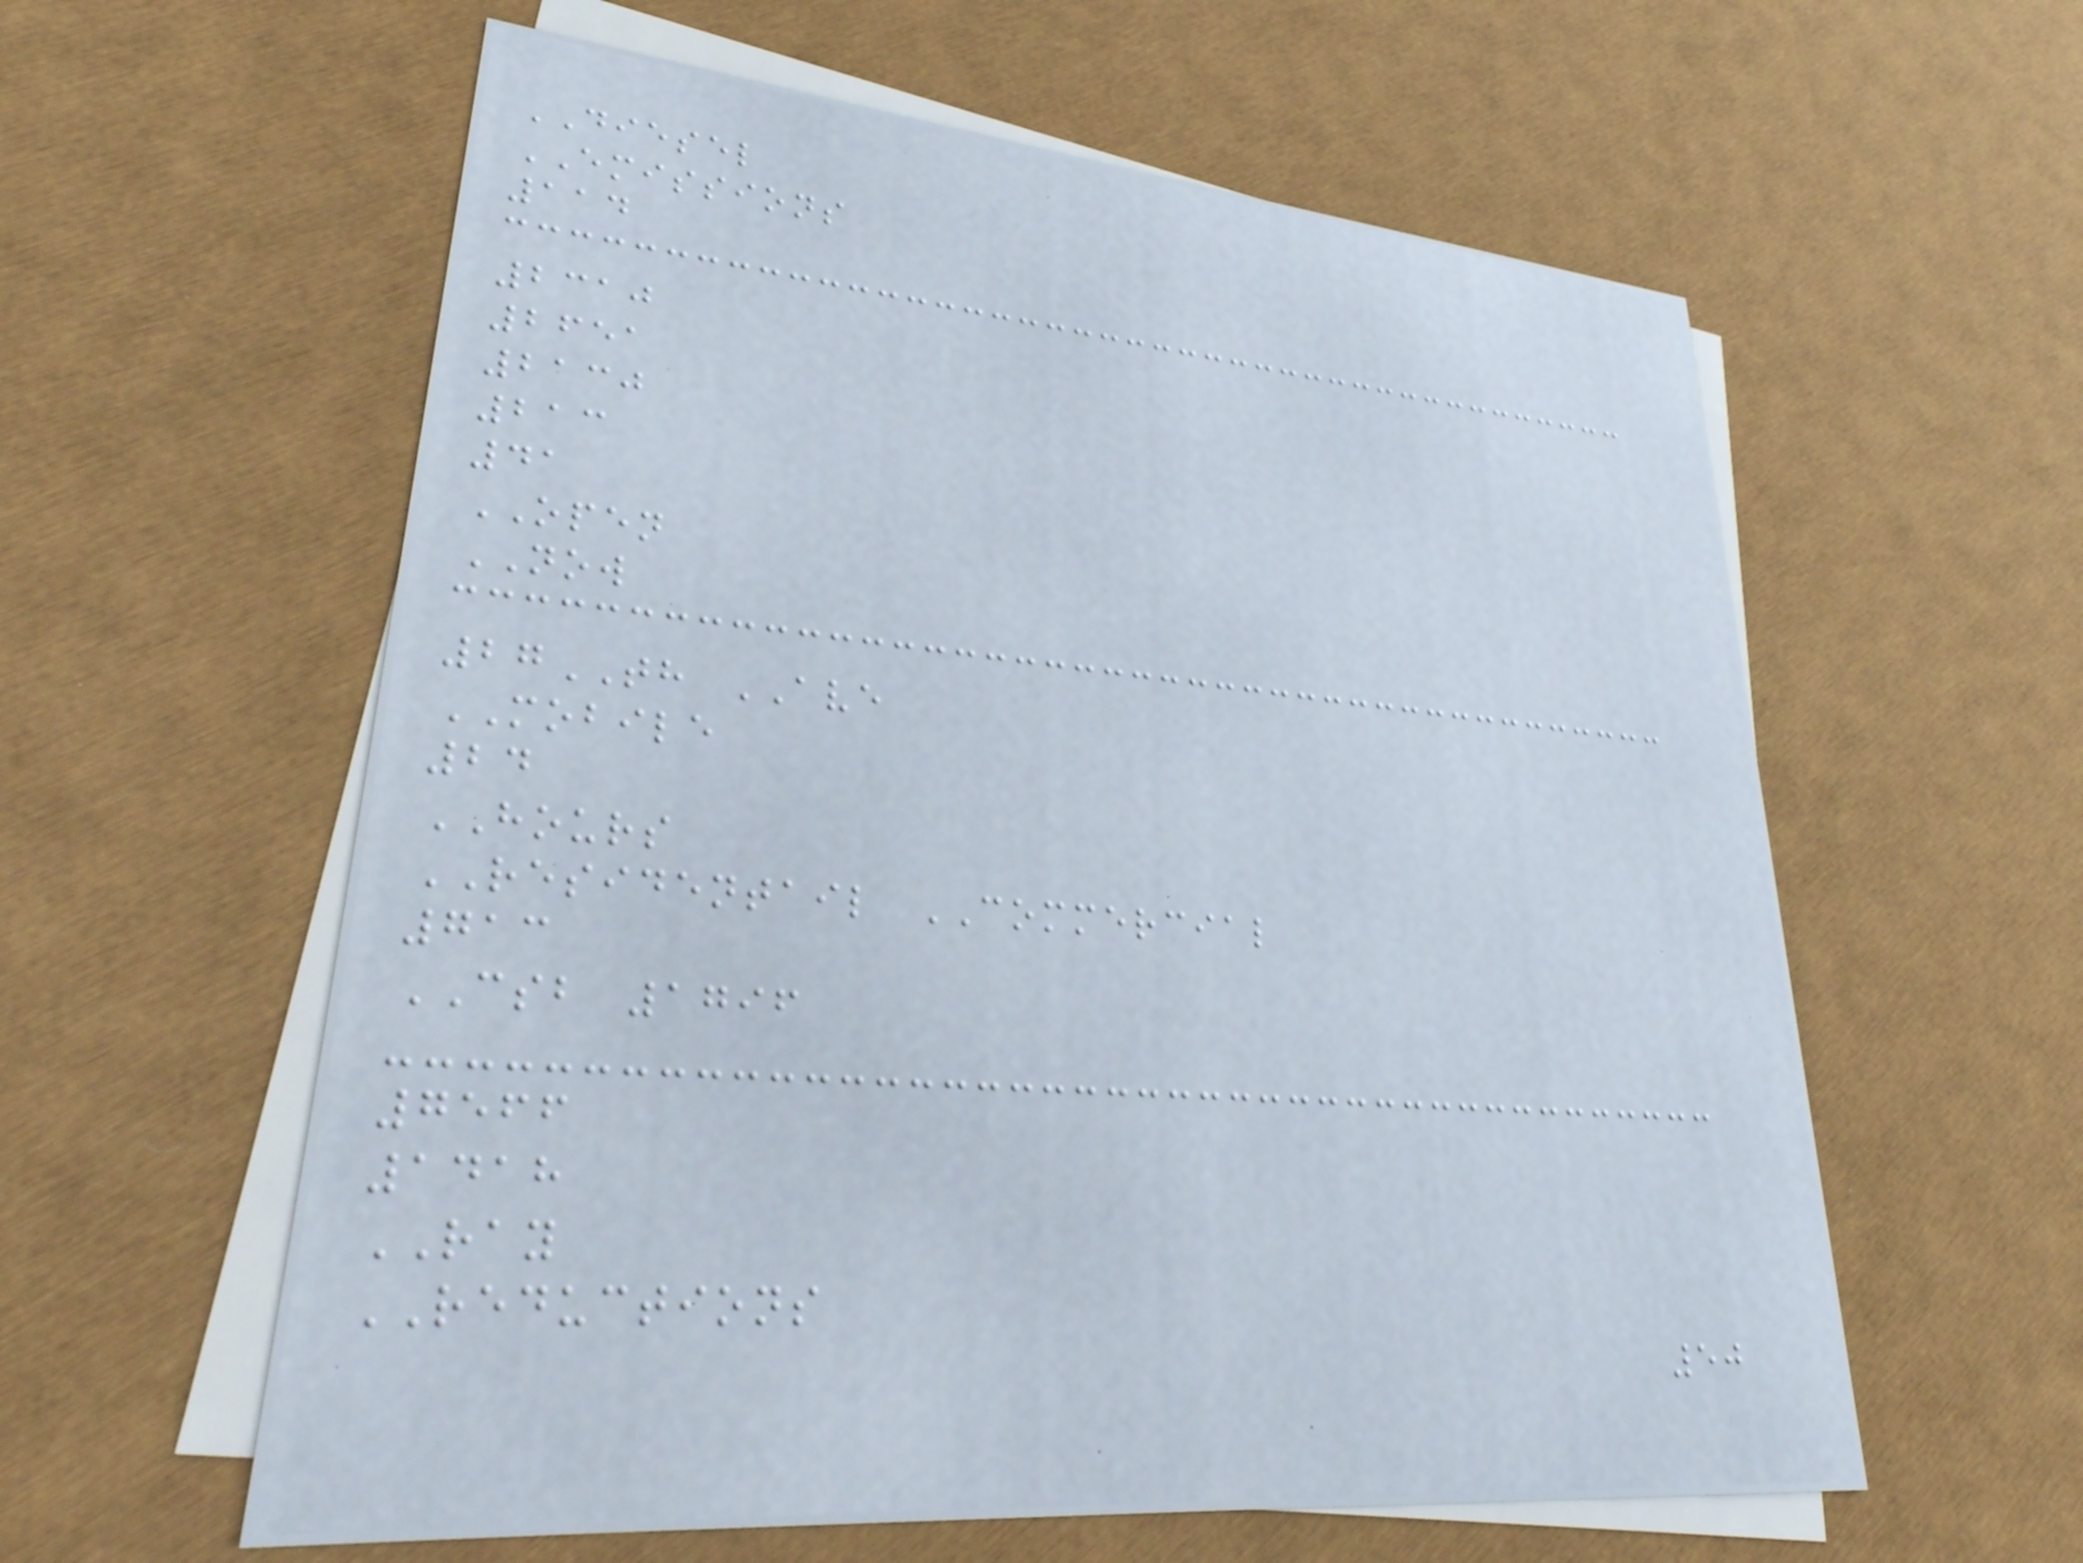DIESEL
EMISSIONS
114
2310
2651
2130
213
41
OPEN
NOW
27TH AVE
MOBILE
24
HOURS
RESIDENTAIL COMMERCIAL
713
CSB 1796
7566
1418
RAY
REDUCTIONS
50
